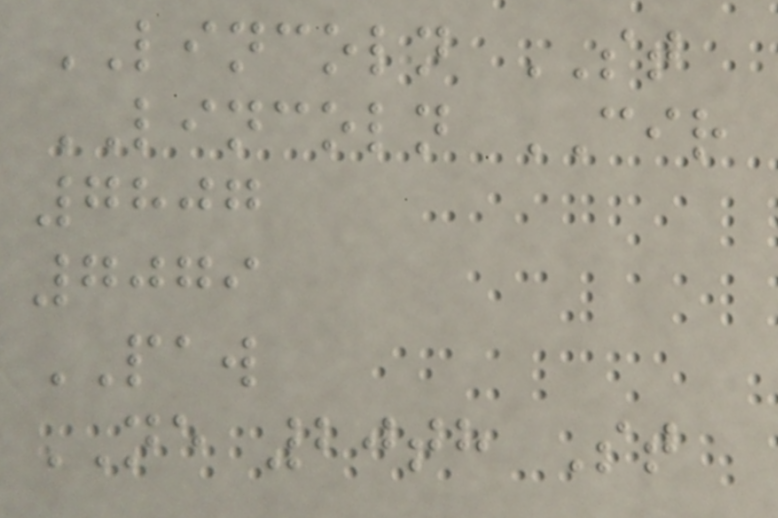LINCOLN ST
LINCOLN CIR
7807
7079
PAW
NE 20th St
